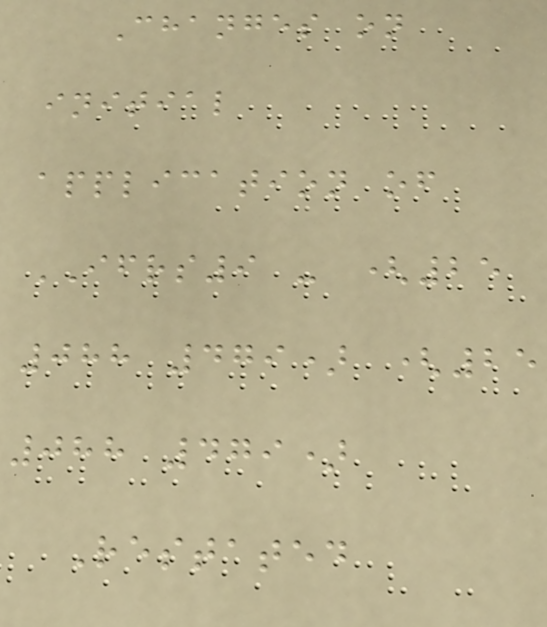Changes on
initial
application of
IFRS9 - (25
088 479) (25
088 479)
Restated
